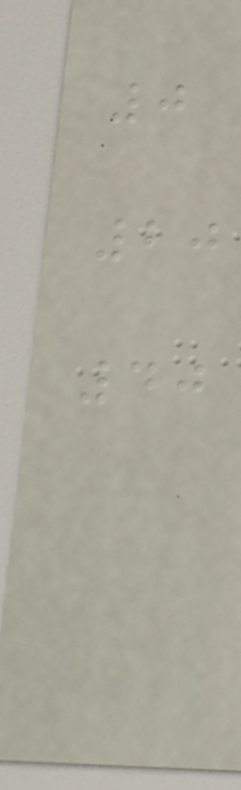0
20
40
